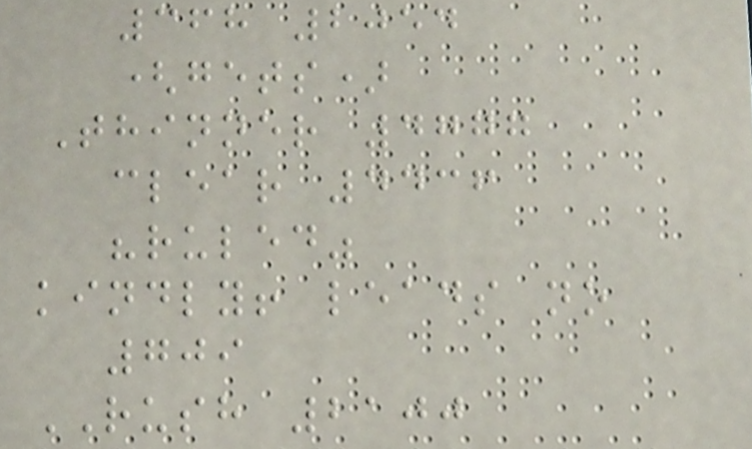368 2054
(gets)
Thinner 4777
clear 4436
"ruled"
kindly! leads no
709
RUSH 2100
